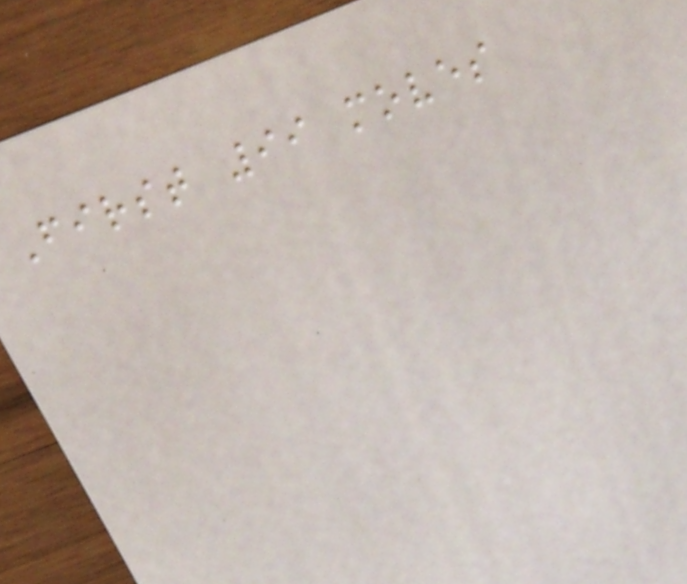First 99 moves
